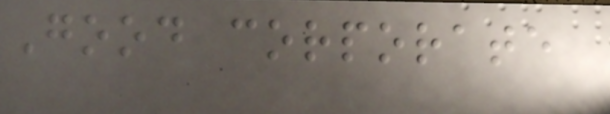Good corporate
